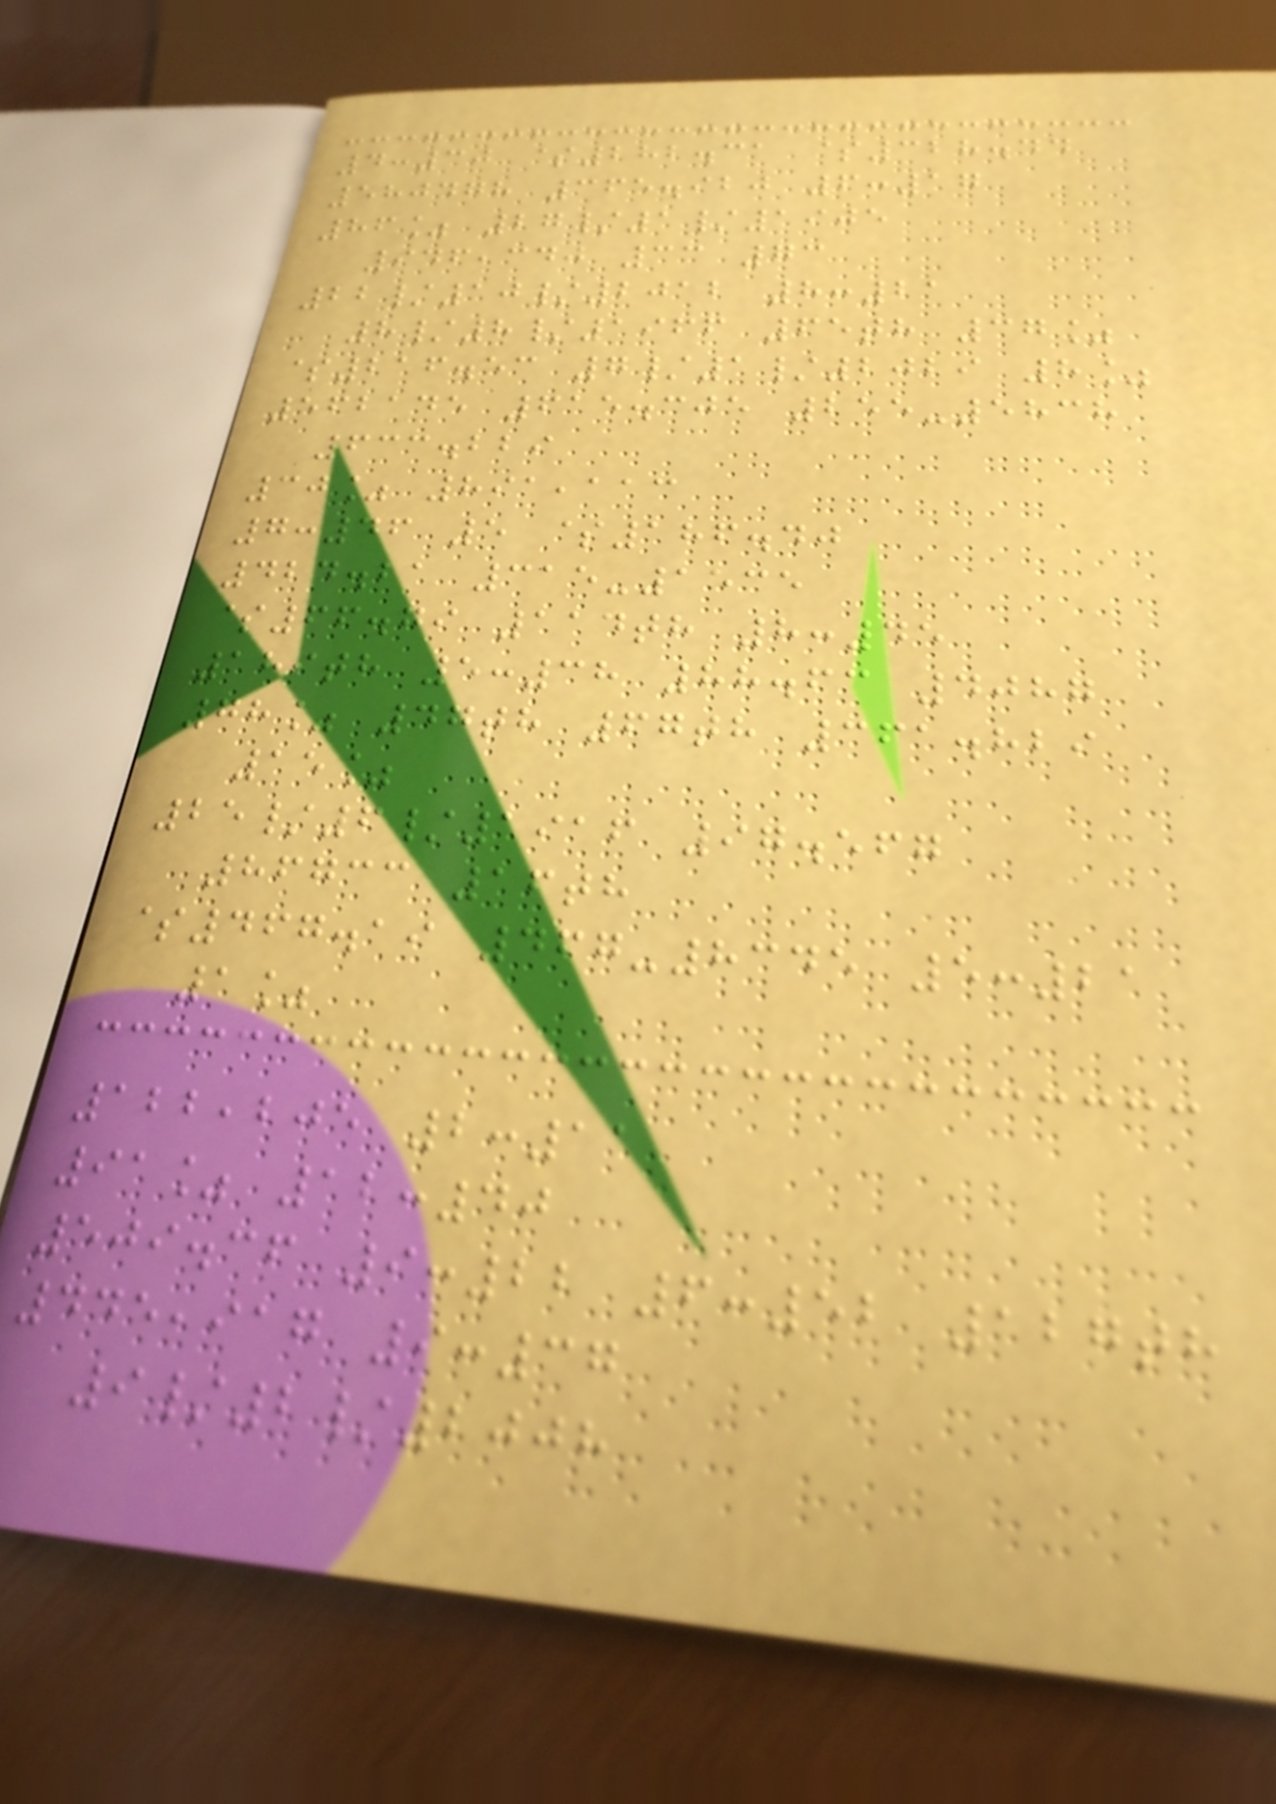4:30 $282.31 $328.44
580478 365.920 6:17
86% 27/1/1905
946,340 33 73
22/10/2012 8:21
8/8/1966 65th 37%
$216.53 7/1/2029 8%
562145 615.305 255-5838
633.229
30% 891,113
7:46 5 $186.40
424.21 315-1535
$66.79 114th 8:45
189th 5:38 88.63 4087
78% 47th 67th 361.829
15%
25/6/1916 97.567
86733 16th
$467.19 467-8345 5:21
1%
122,205 2:11
91% 12:40
509.36 9:22 6:52 127th
445,917 9:37
9/2/2008
